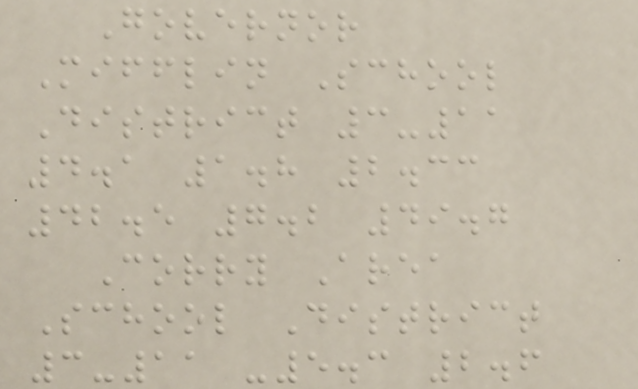Governor
Mifflin School
District 3-11
4.1 1.8 2.33
42.5 7.2 49.7
Corry Area
School District
3-11 -5.3 2.6
